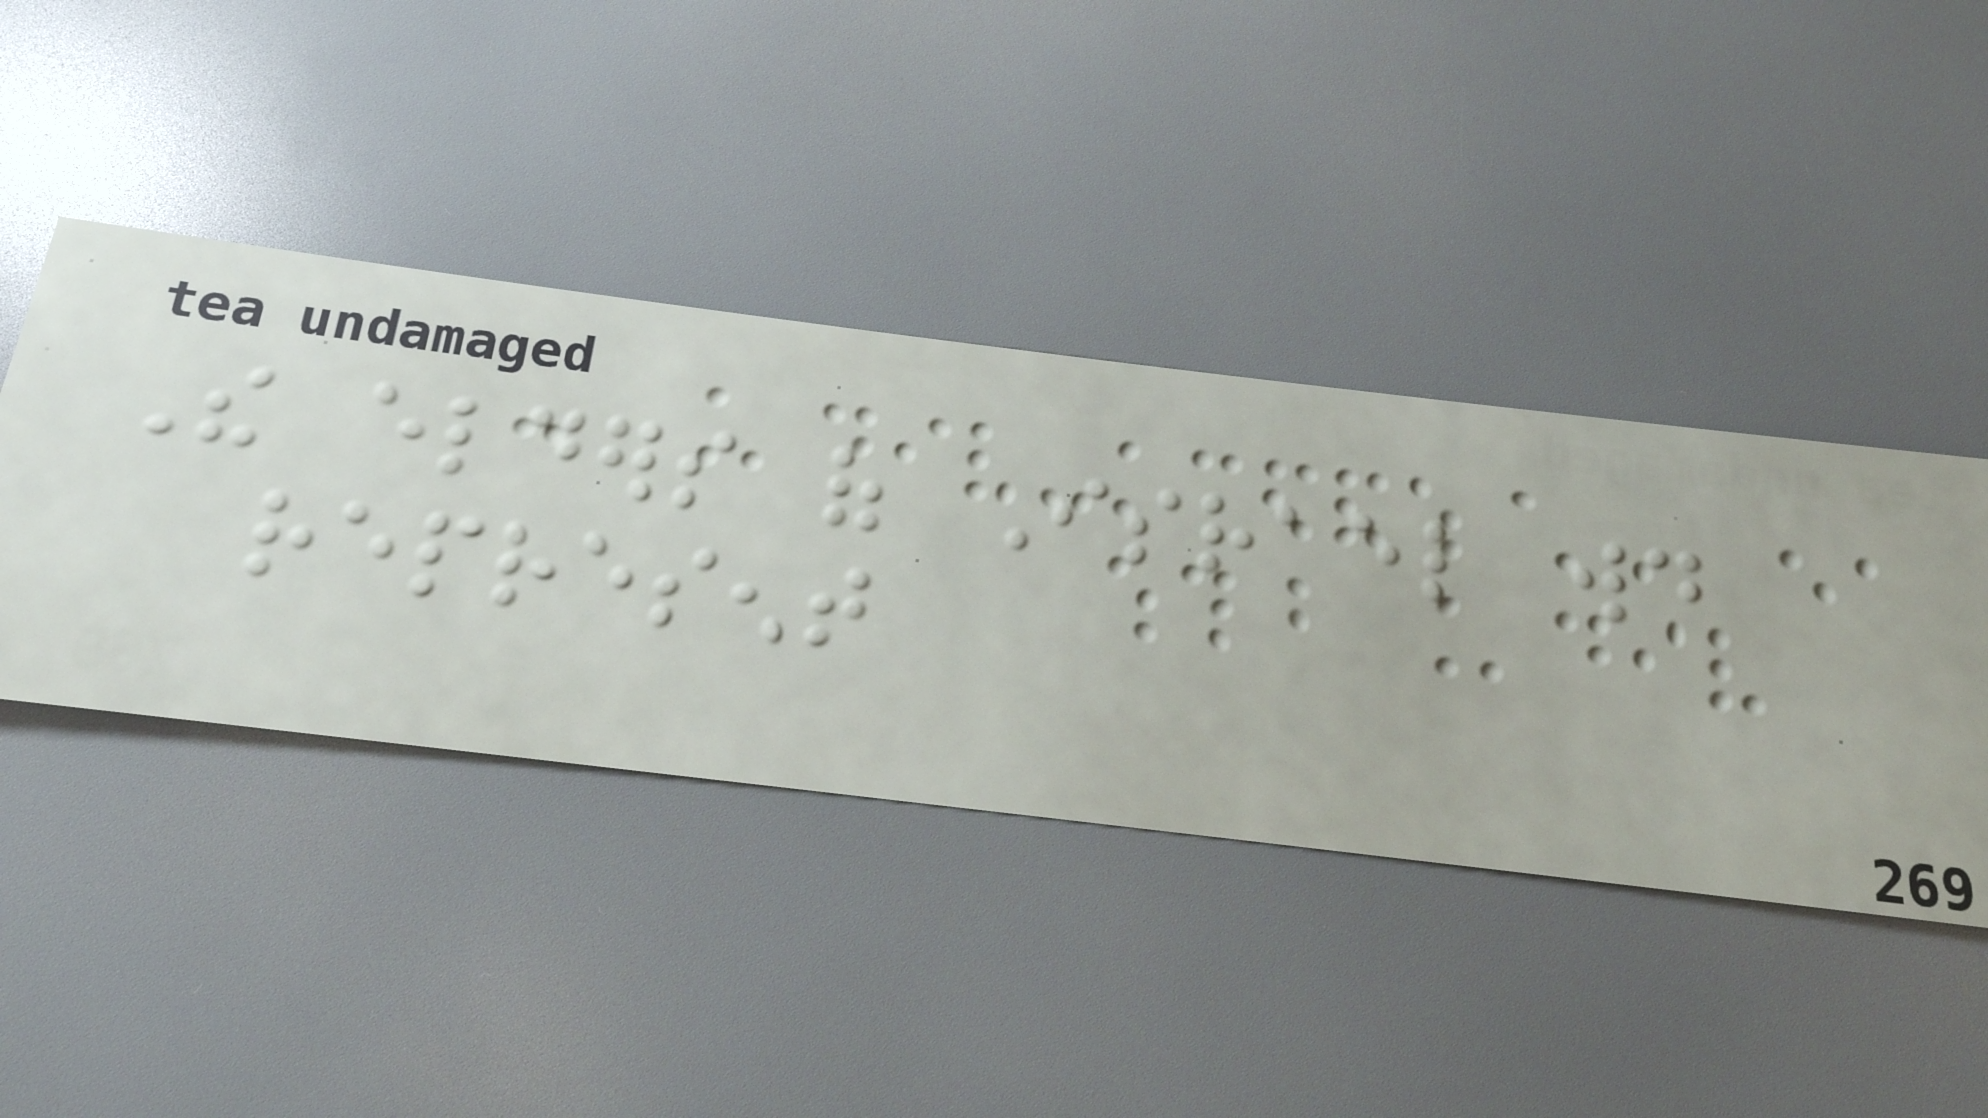The elders of Israel would
represent
